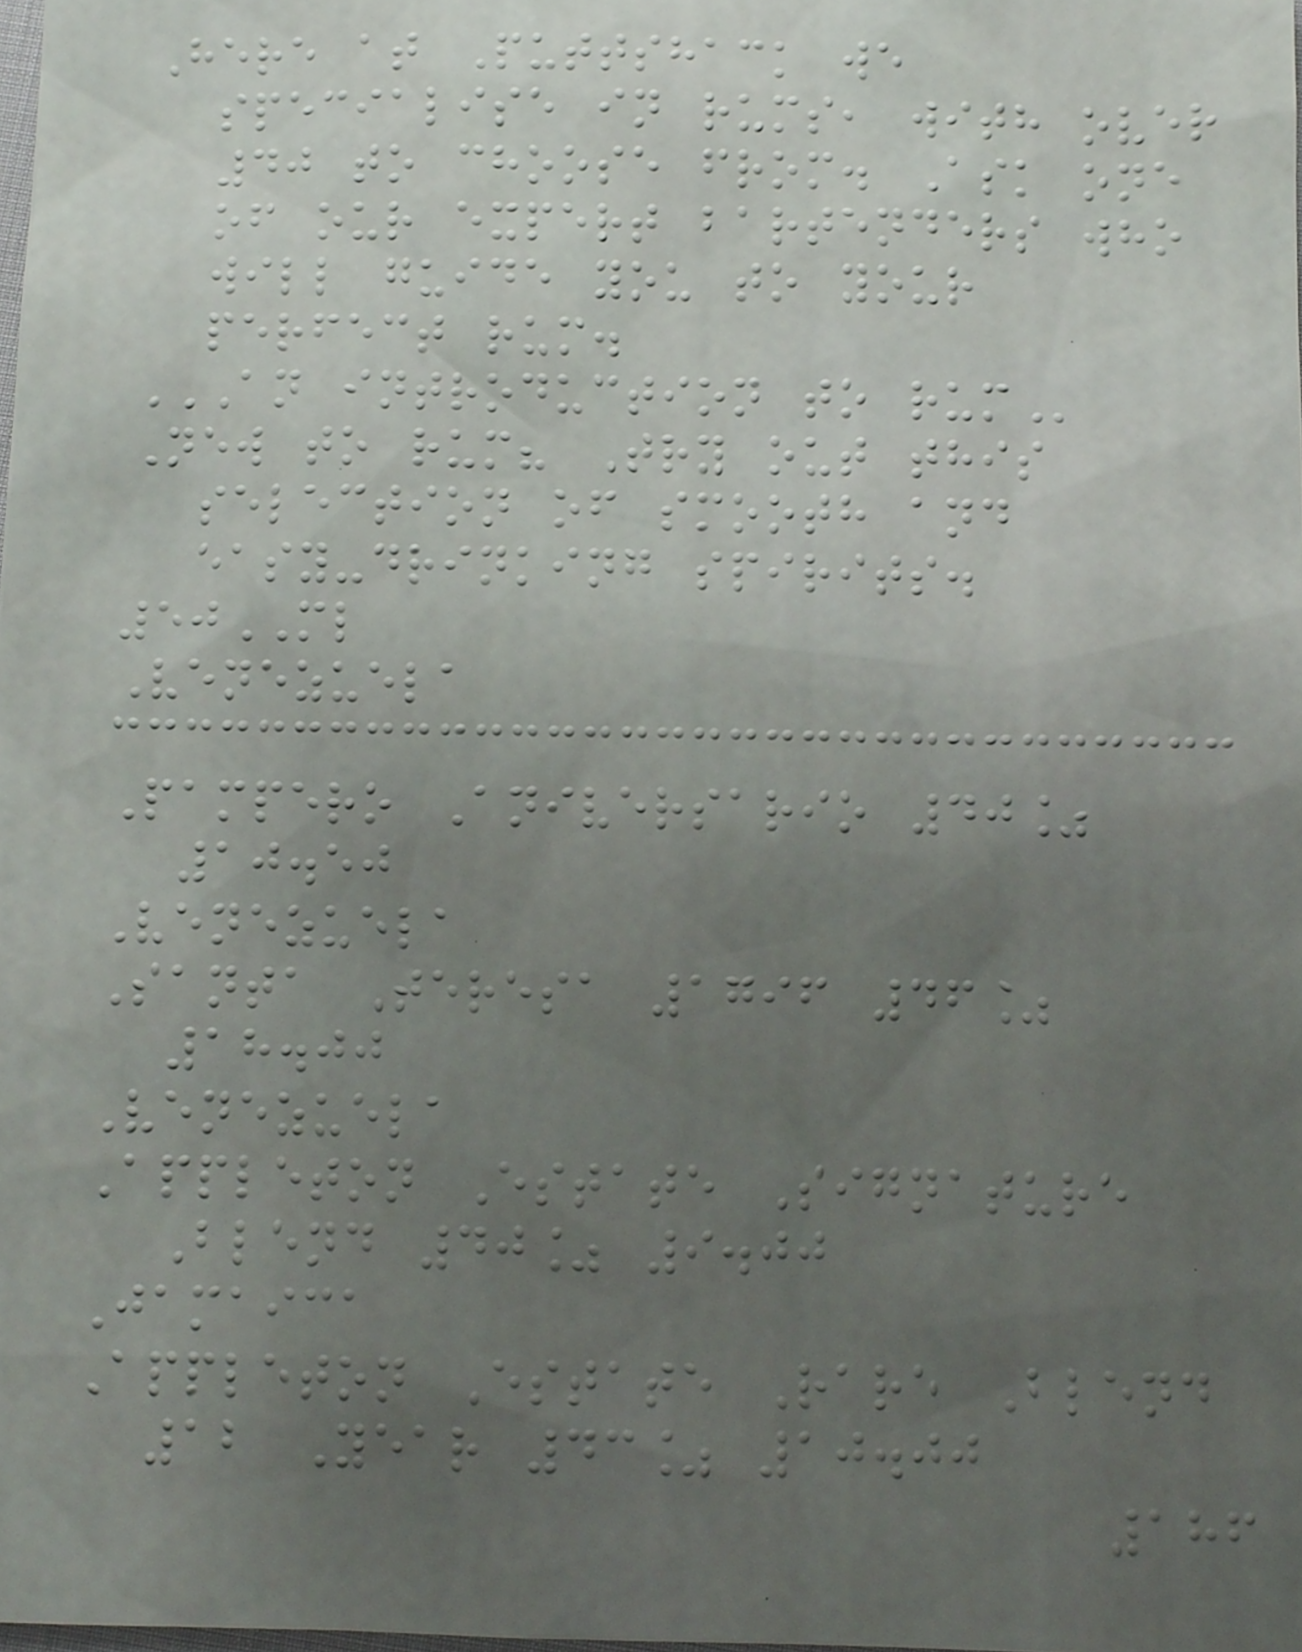Here at Puttshack we
specialise in rums, with over
40 to choose from. Ask one
of our expert bartenders who
will guide you to your
perfect rum.
AN INTRODUCTION TO RUM
New to rum? Try out this
selection of smooth and
easy-drinking spirits.
50ML
Venezuela
Pampero Aniversario 40%
10.50
Venezuela
Santa Teresa 1796 46%
18.00
Venezuela
Appleton Estate Signature
Blend 40% 9.00
Jamaica
Appleton Estate Rare Blend
12 Year 43% 10.00
186
